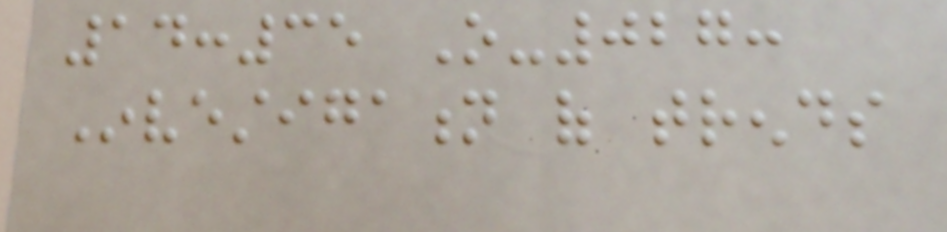14:35 O-027:
Investigation of trends
